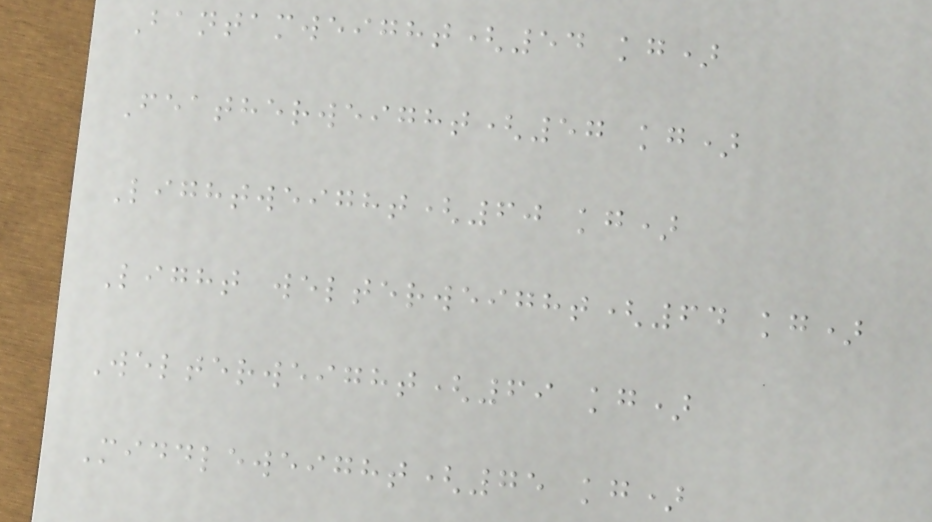Bantamweight(54 kg)
Featherweight(57 kg)
Lightweight(60 kg)
Light welterweight(64 kg)
Welterweight(69 kg)
Middleweight(75 kg)
